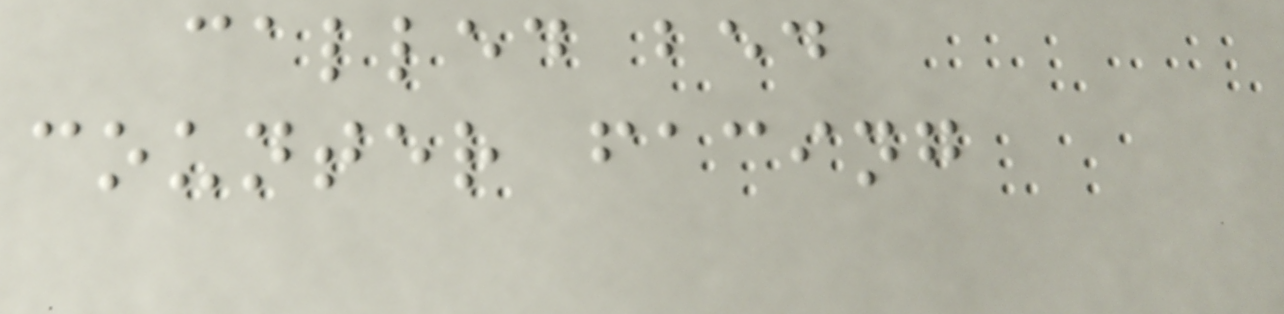called bed
counter facing
